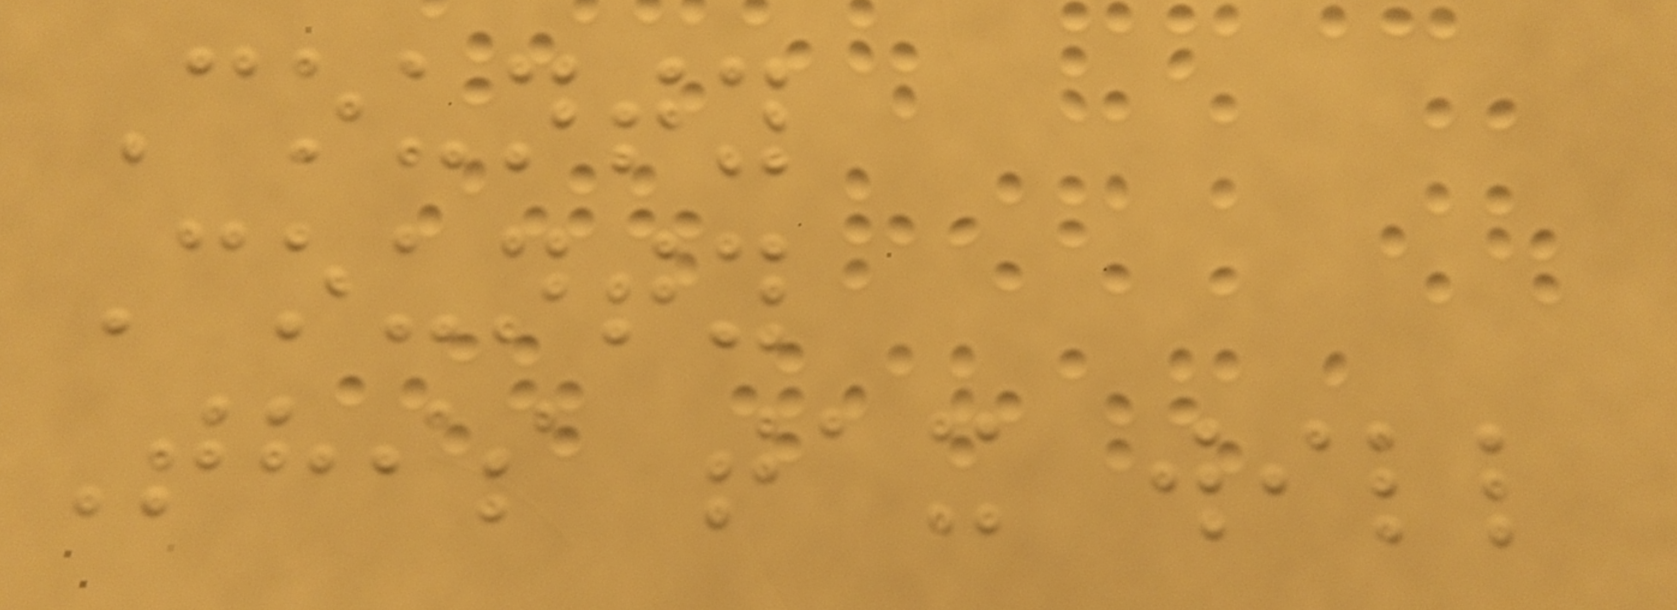County
County
This tax will
